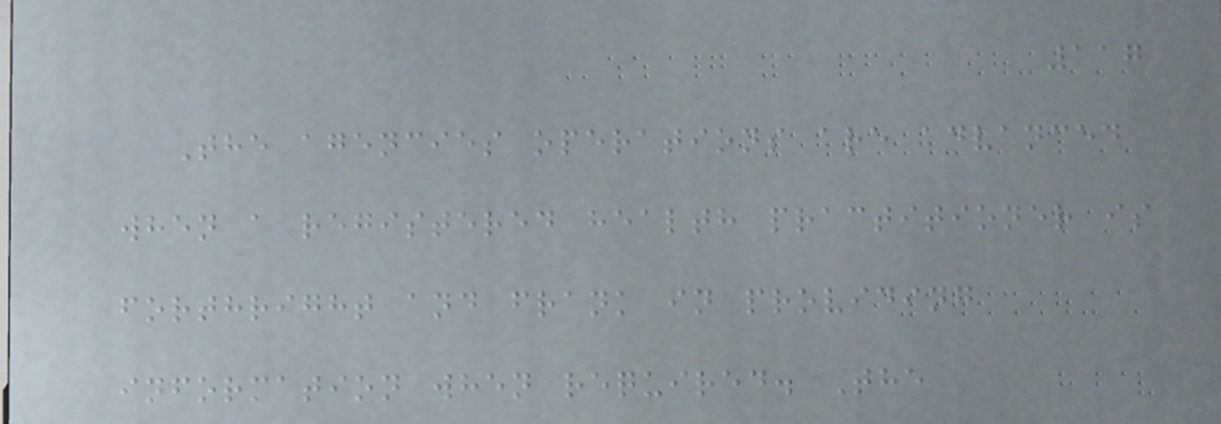117
The agencies operations are advanced
when a registered health practitioner is
forthright and frank in providing
information when required. The
